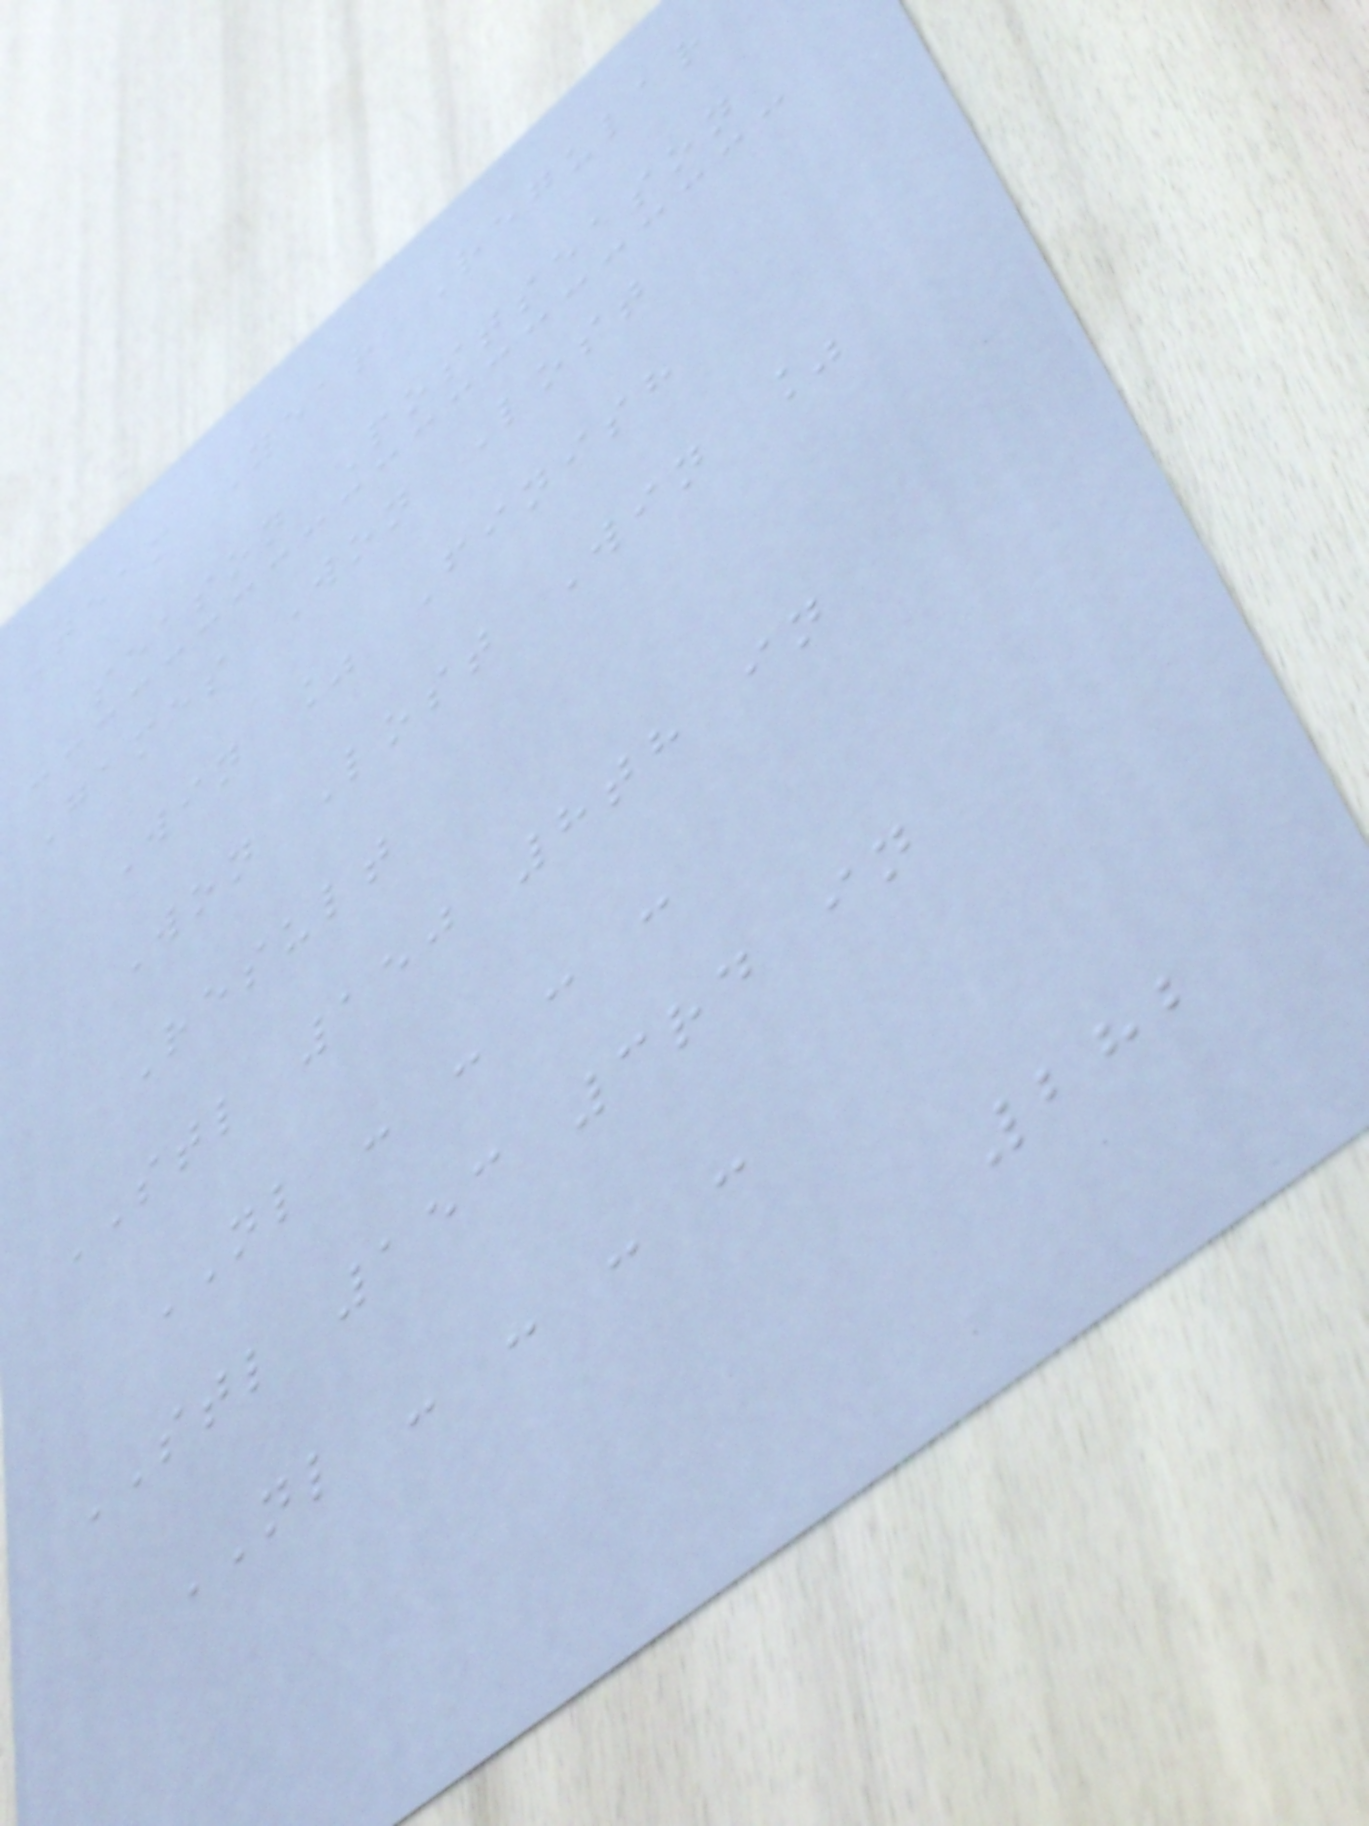Team Year Regular
season Postseason
Games Won Lost
Win % Finish
Won Lost Win %
Result
STL 150 8th in
NL - - - -
STL 153 3rd in
NL - - - -
282
